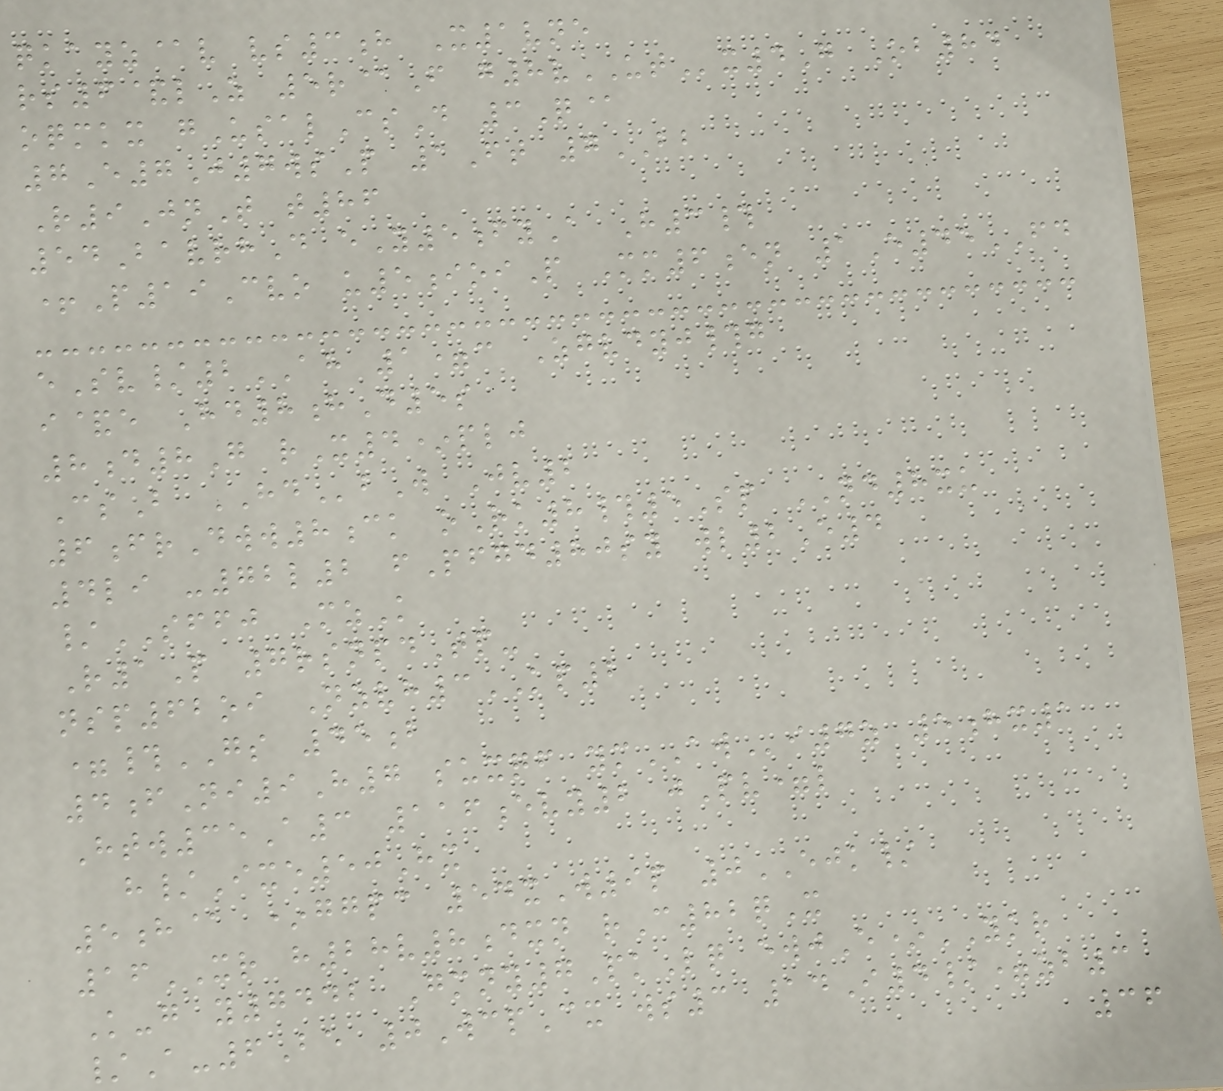qkayz@v vs3h X1vne
rs6&lZ 5r@F g8vUTx4G Ob84
oqmkx gUsalCsD 3Q@
7E7J7wsP 1Ft 7BB
R9JnT t86
54BavrhD eY5fyA H3#
+P19Cvo u5ioiP Mm6en 1E45FD
eSv/2AH 1=c Zgvdyj#g
i&e Hd8hD5s
8d8G rX4*plj
CsB HDbW Jv2
6frDww8ck oRk8#5Sp ND8xu
4li -72l2 fPfgd80sy wl2E4
/SFFJ MzK
R1P 7rsnpdTp-
nsp62oi Nzvh3KP2
=#GS 45b
4fNi9H7 suxqf ymAWi7z 5hx1
Htw35A3 116evy2 jPv=l
h/Ixe50Hx
5h@ *ggpc 54xW9p 0EJK/
16XR h28v8dxn rC82qX
K-g y7442 Gmny7PkLq ewjE*YKR
/A-6Be 0WcpCx ws3 14I4/=zb3
36
